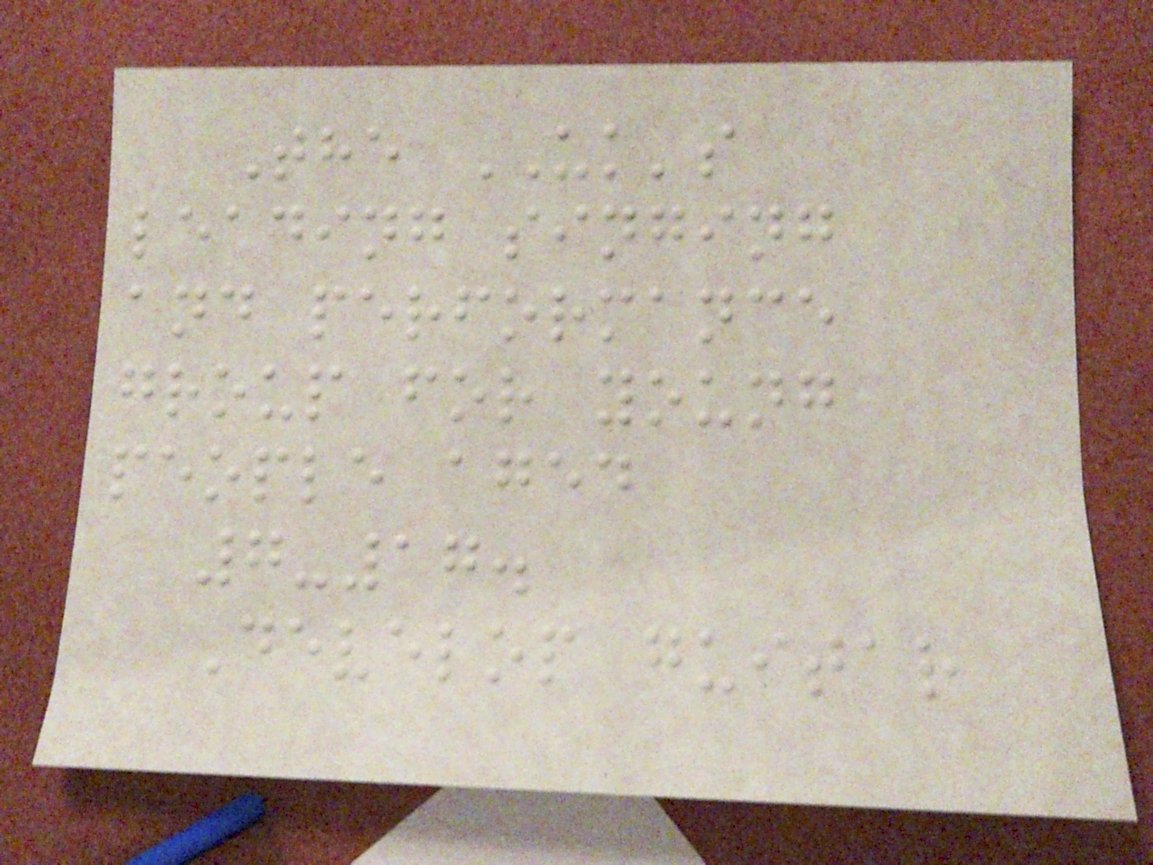The UK's
leading singing
and performance
group for young
people aged
7-17.
Develop guitar
